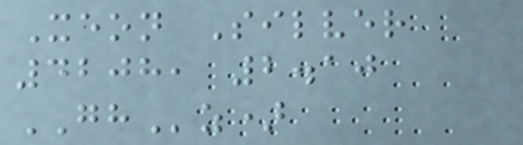Xeon Silver
4208, 2.10
GHz)
